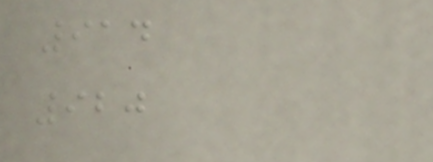914
920
